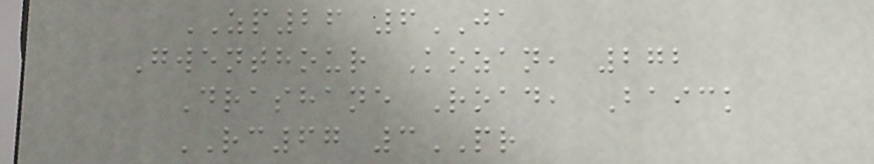ZP26 6JA
Gwenthour Kozan, 272
Drashane Road, Baick
RC67 3PR
